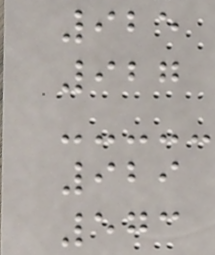925
927
929
573
